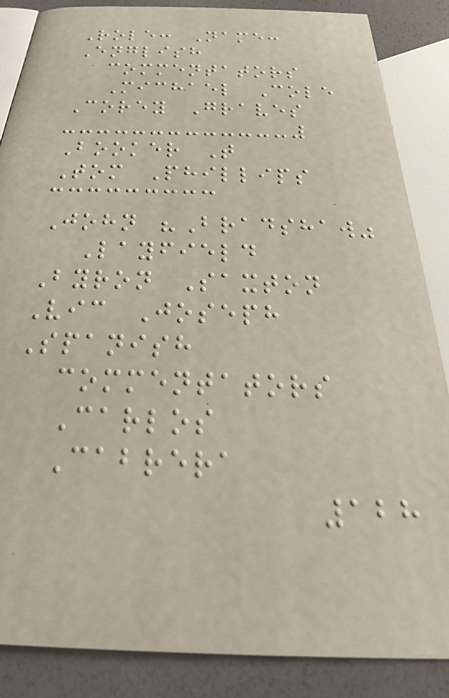Role: Name:
English
commentators
Michael Cole
Corey Graves
Booker T
Tom Phillips
John "Bradshaw"
Layfield
Byron Saxton
Vic Joseph
Spanish
commentators
Carlos
Cabrera
128
